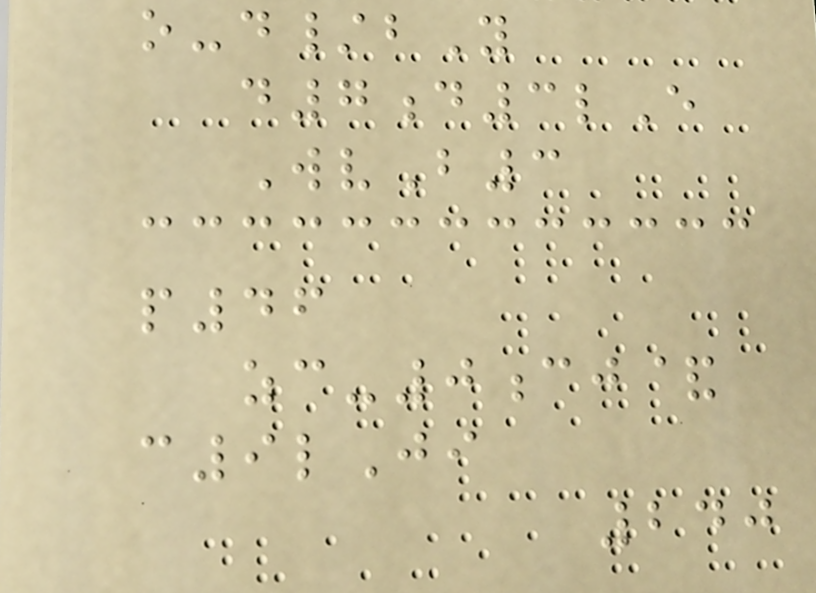o-d/bY
d7d3lE
WvB3
p46
zc-0cj&
c9lJi
240
